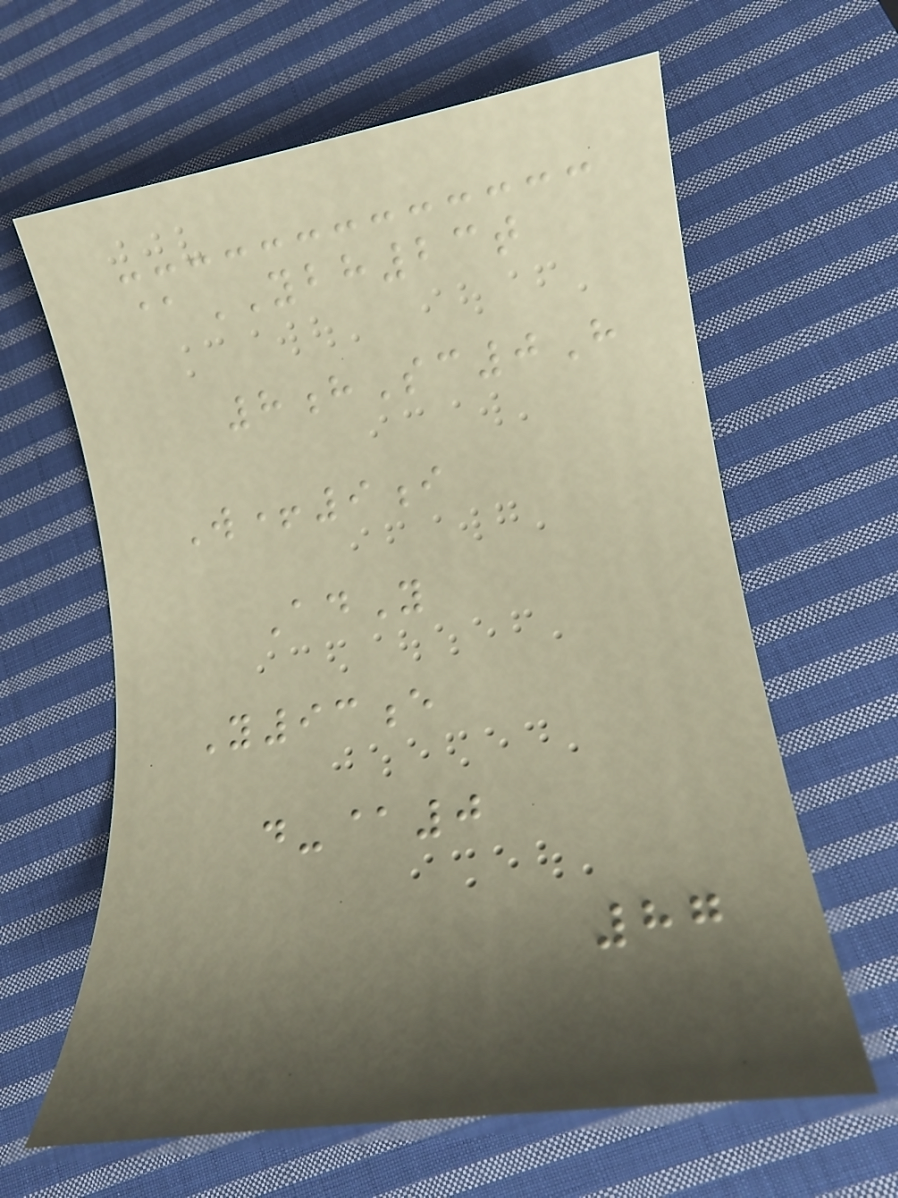@YBH23t
8hSc0H
W+9i
AdY
Y93e
d-@0
87
